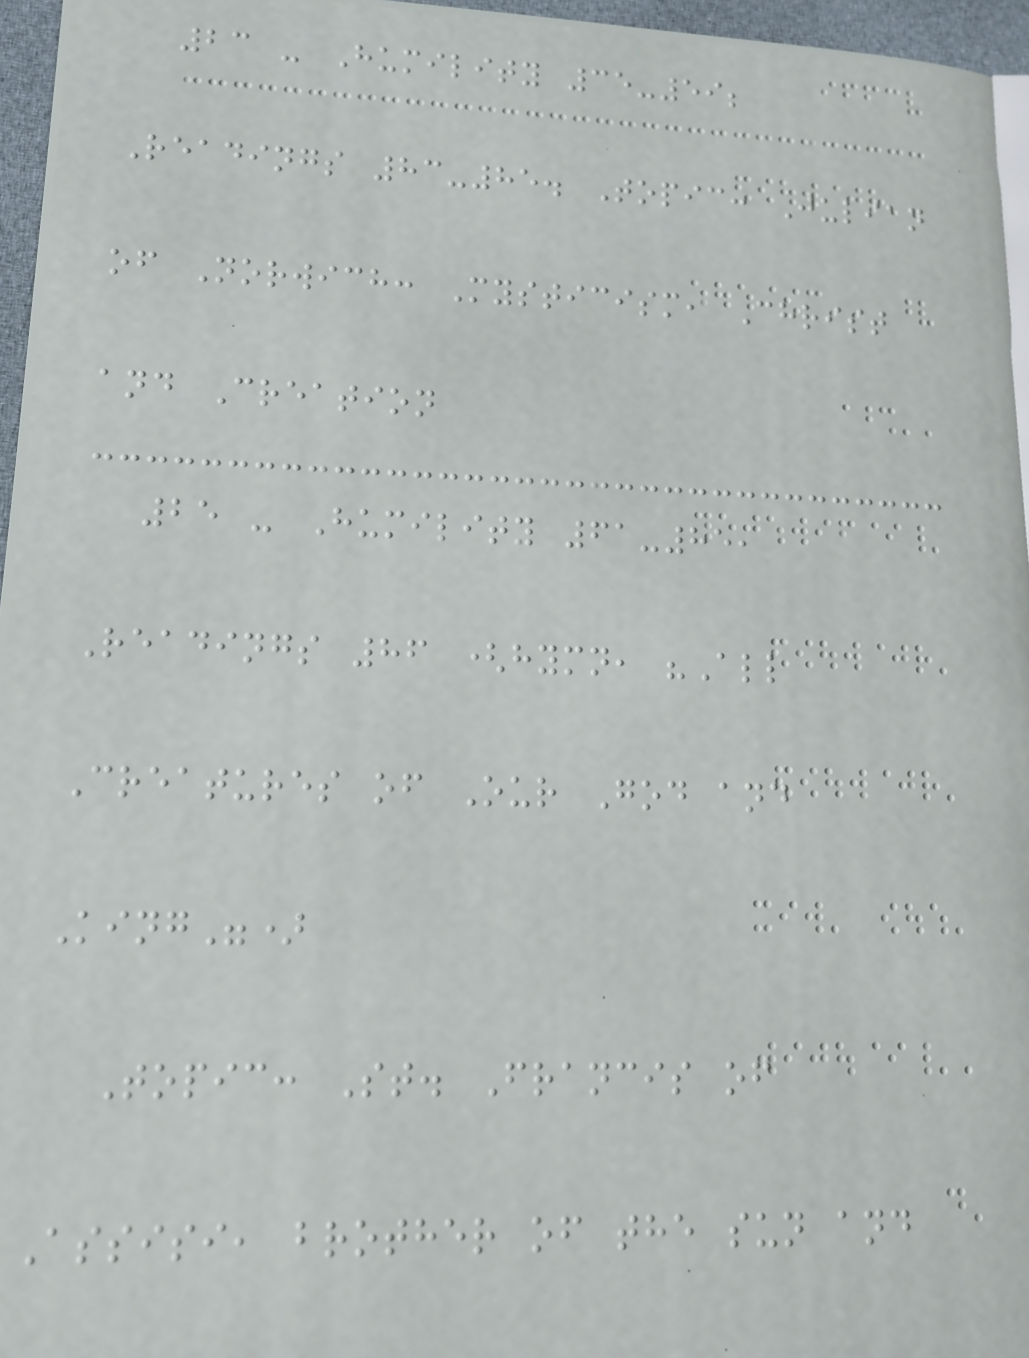23 - Humility 35-59;
Readings 83-85. Topic: Julian
of Norwich: Mysticism, Christ
and Creation
25 - Humility 61-85,
Readings 86 (hymn, "All
Creatures of Our God and
King")
Topic: St. Francis of
Assisi, brother of the sun and
